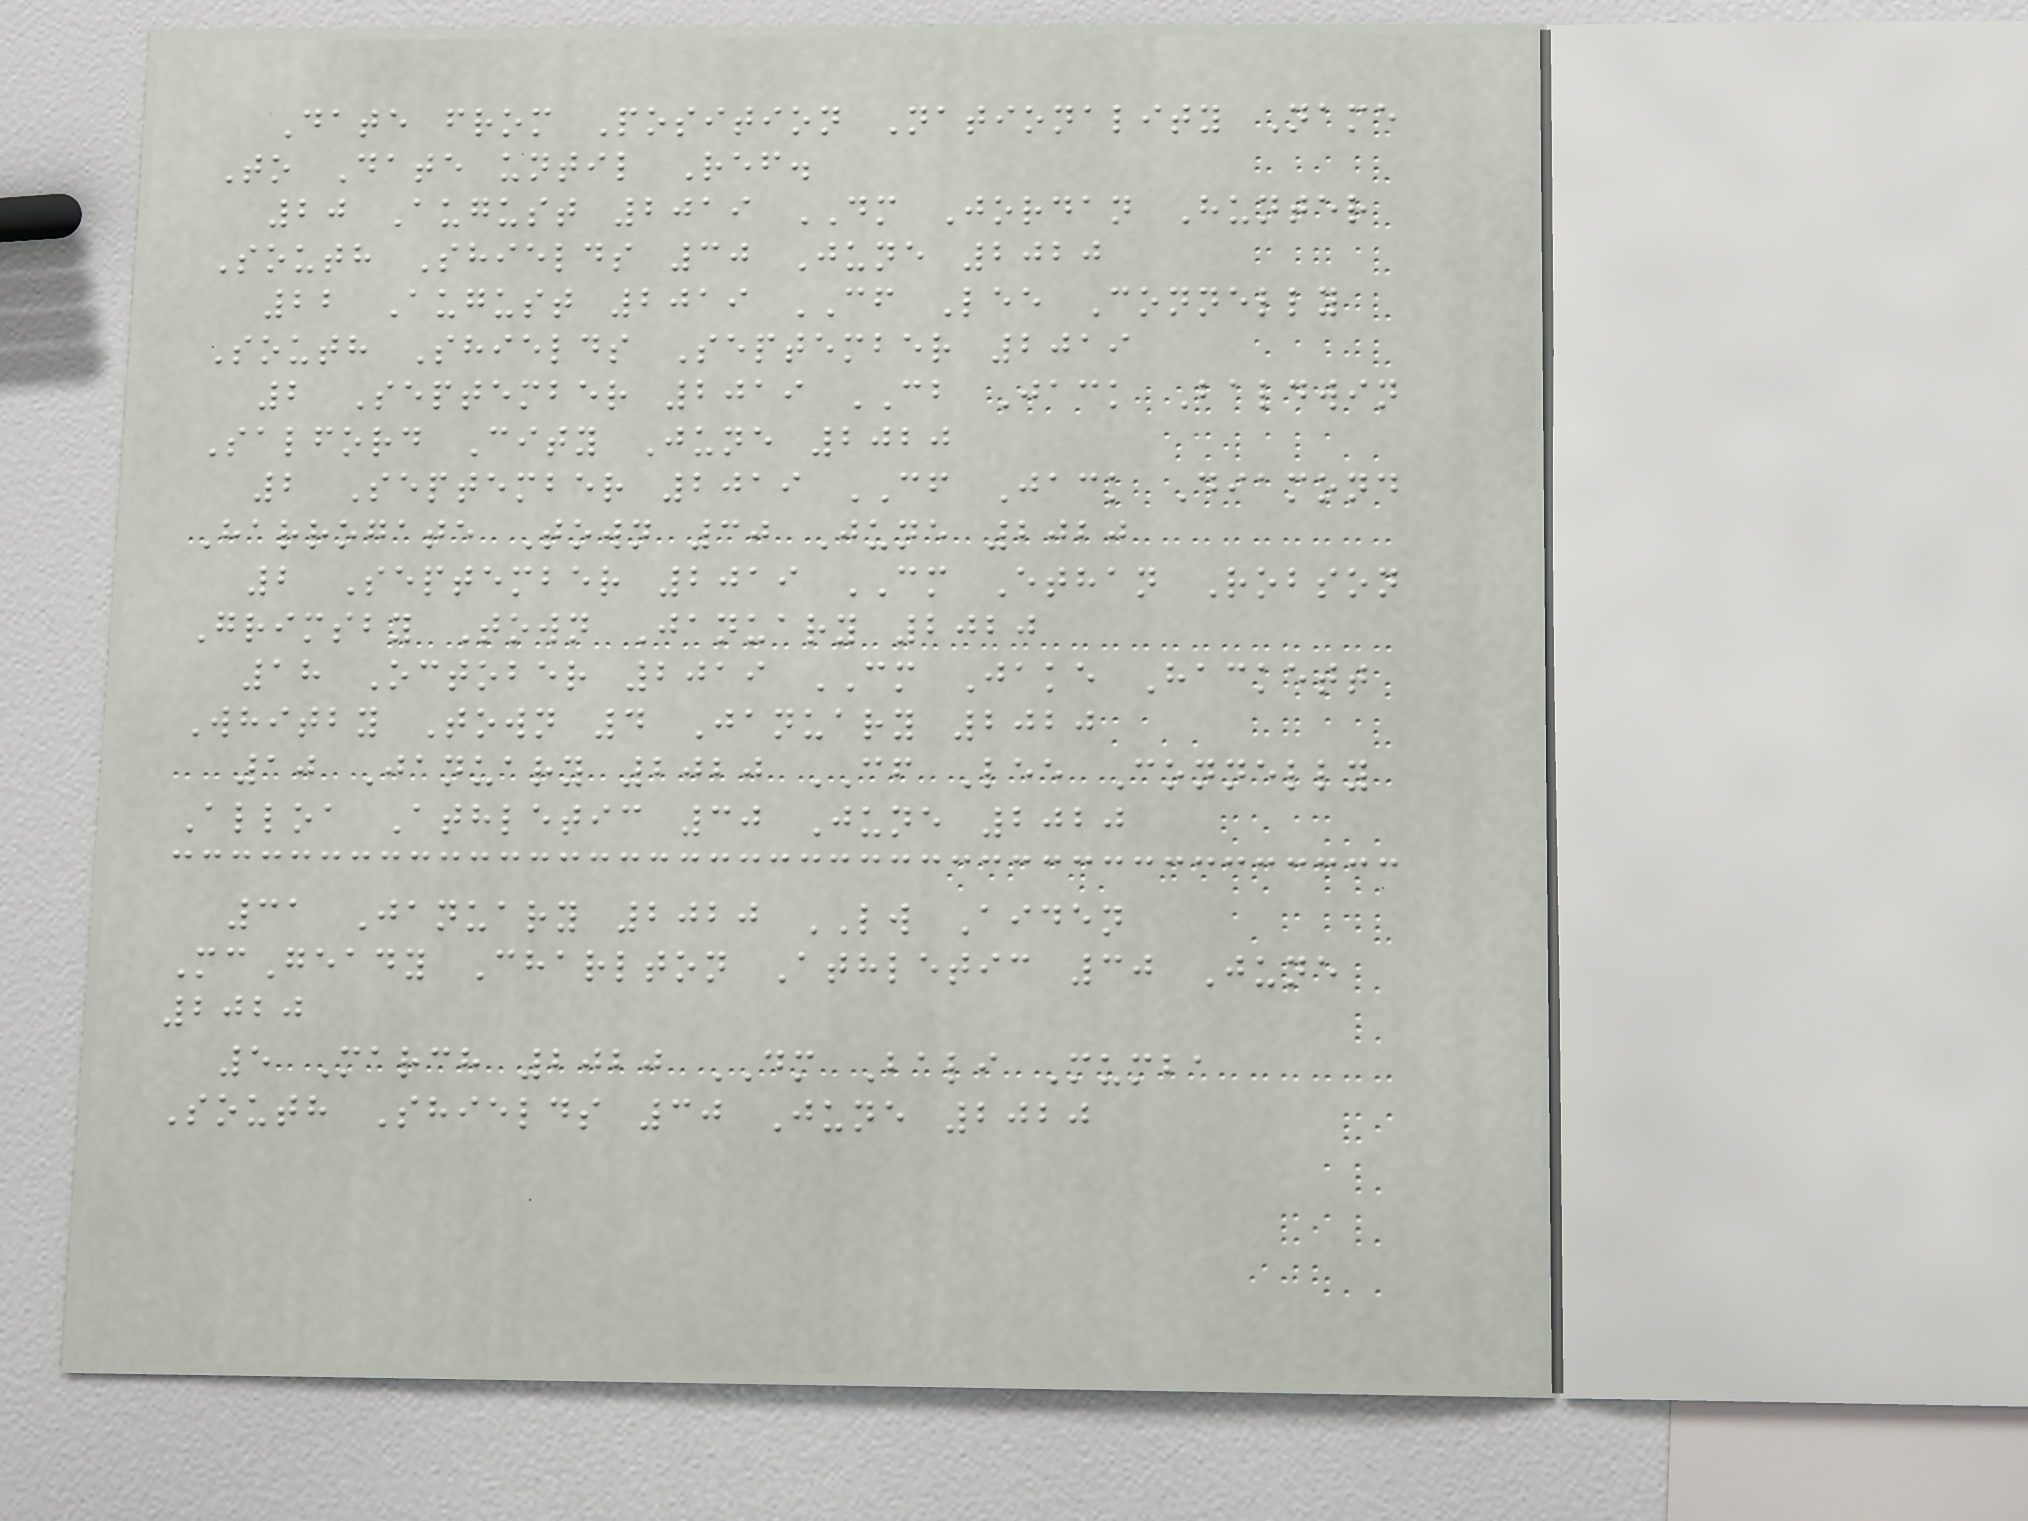Date from Position Nationality Name
To Date until Ref.
20 August 2019 DM Jordan Hunter
South Shields 30 June 2020
22 August 2019 CF Lee Connelly
South Shields September 2019
2 September 2019 CB Jack Baldwin
Salford City June 2020
2 September 2019 CF Jack Diamond
Harrogate Town 30 June 2020
2 September 2019 CM Ethan Robson
Grimsby Town January 2020
18 October 2019 CM Jake Hackett
Whitby Town 4 January 2020
10 January 2020 CF Lee Connelly
Alloa Athletic 30 June 2020
31 January 2020 LW Aiden
McGeady Charlton Athletic 30 June
2020
5 March 2020 DM Bali Mumba
South Shields 30 June 2020
